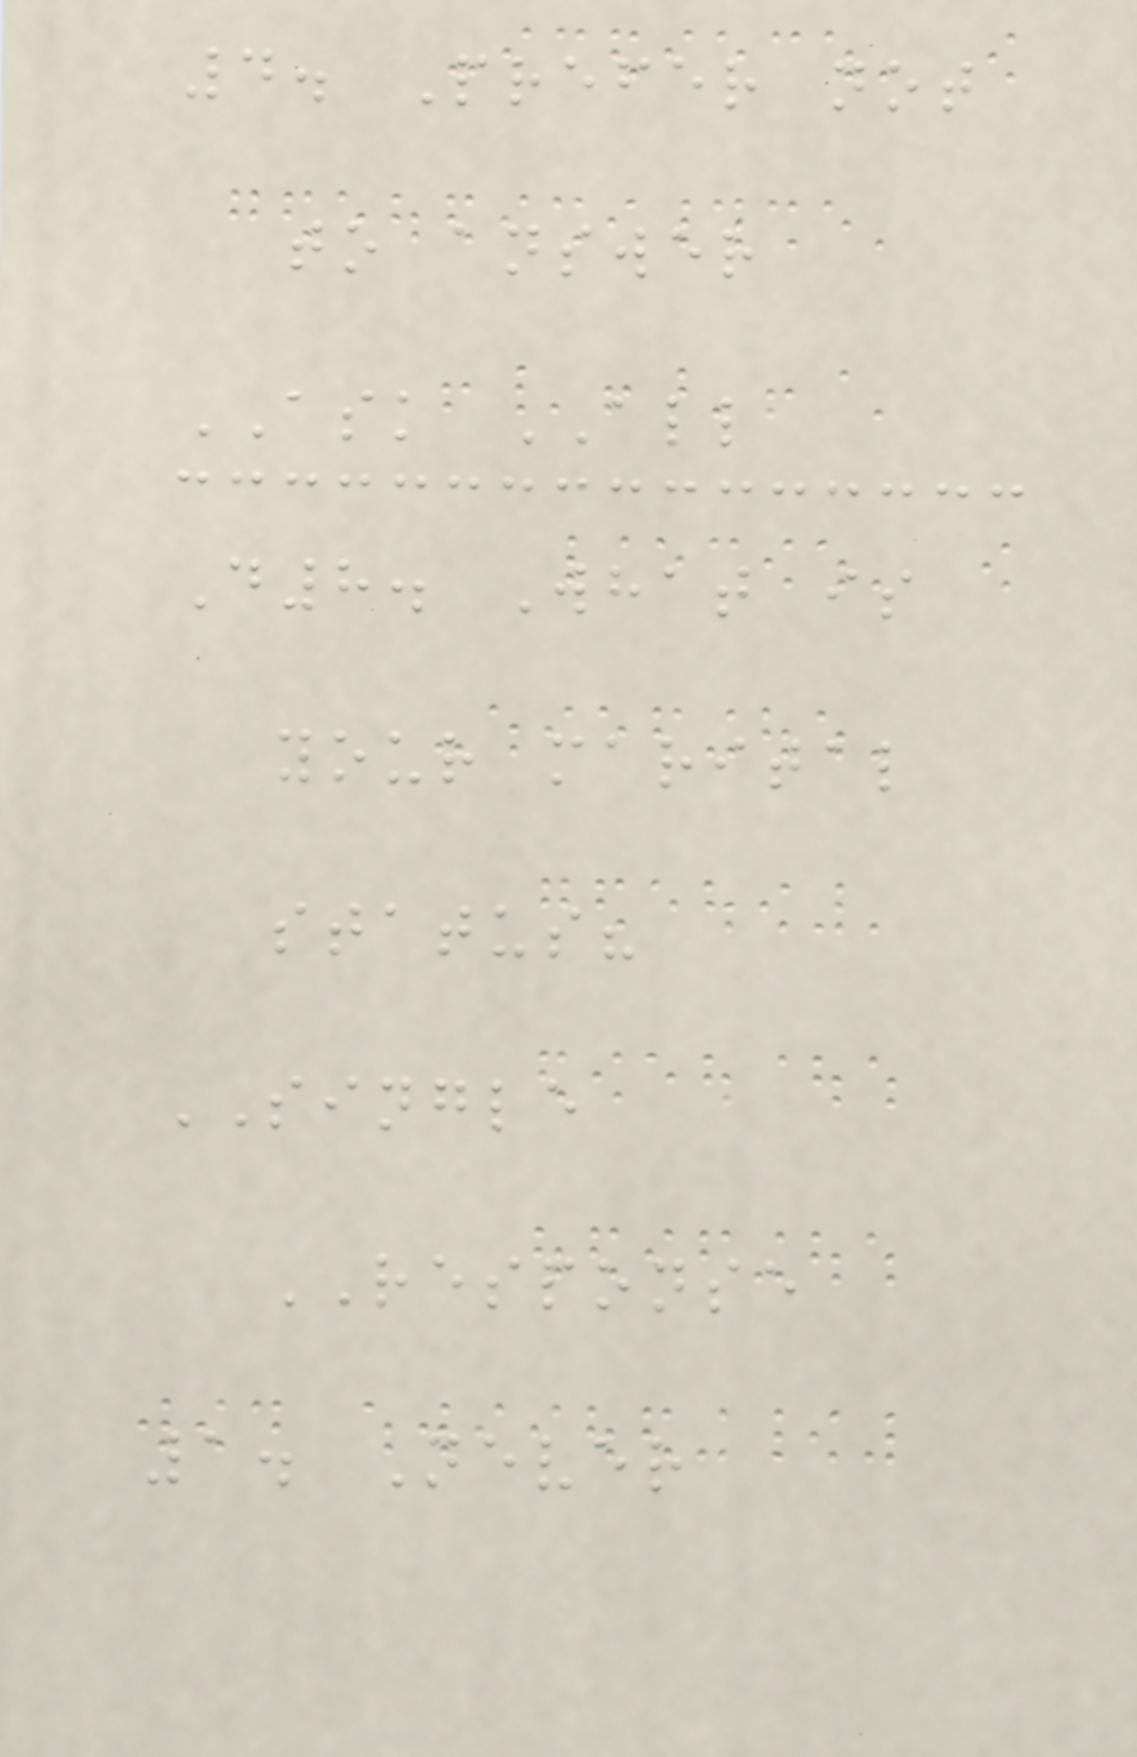4. Prefer not
to answer
ASK ALL
D8. What is
your marital
status?
SINGLE
RESPONSE
1. Never
